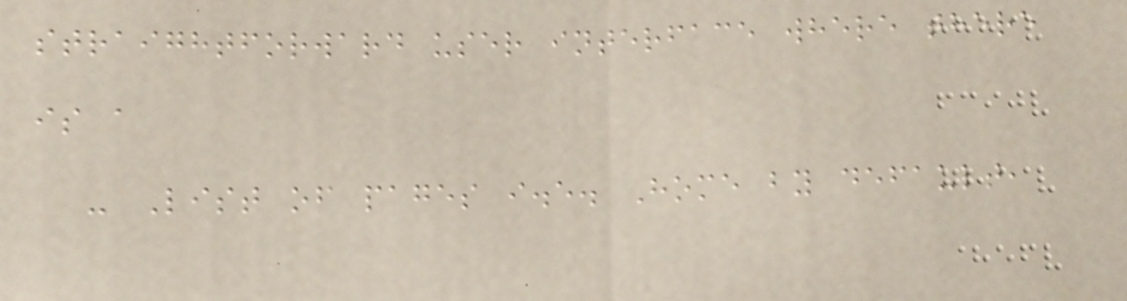straightforward user interface where there
is a
- List of pages i.e. Home by default,
